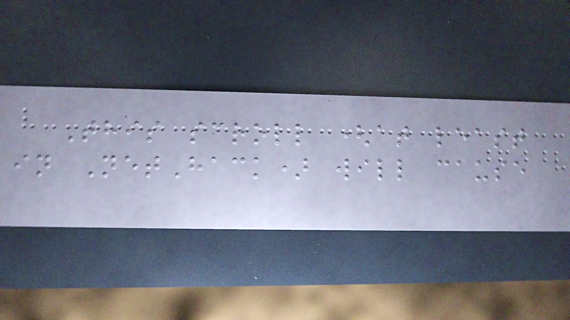This scroll (at least
in NetHack) will cause
